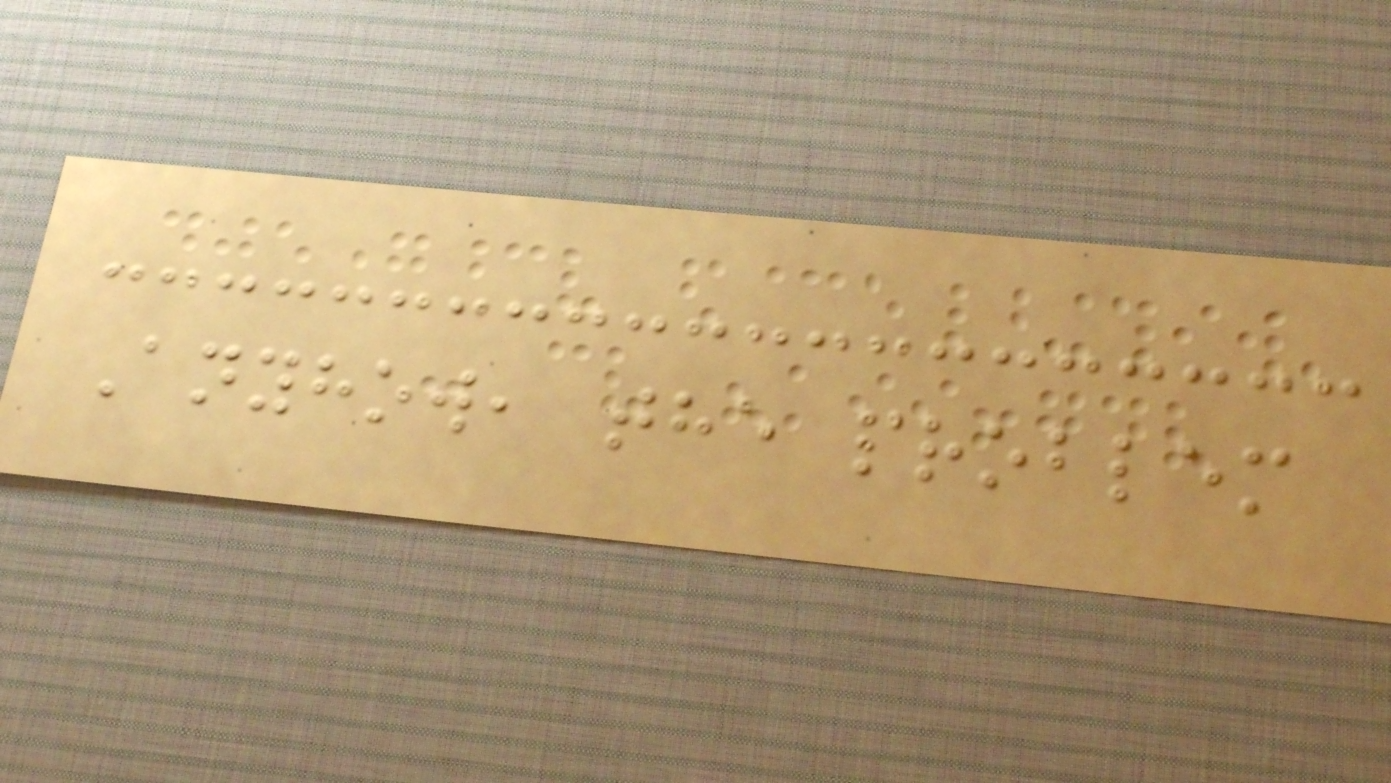Anyhow, the problem
